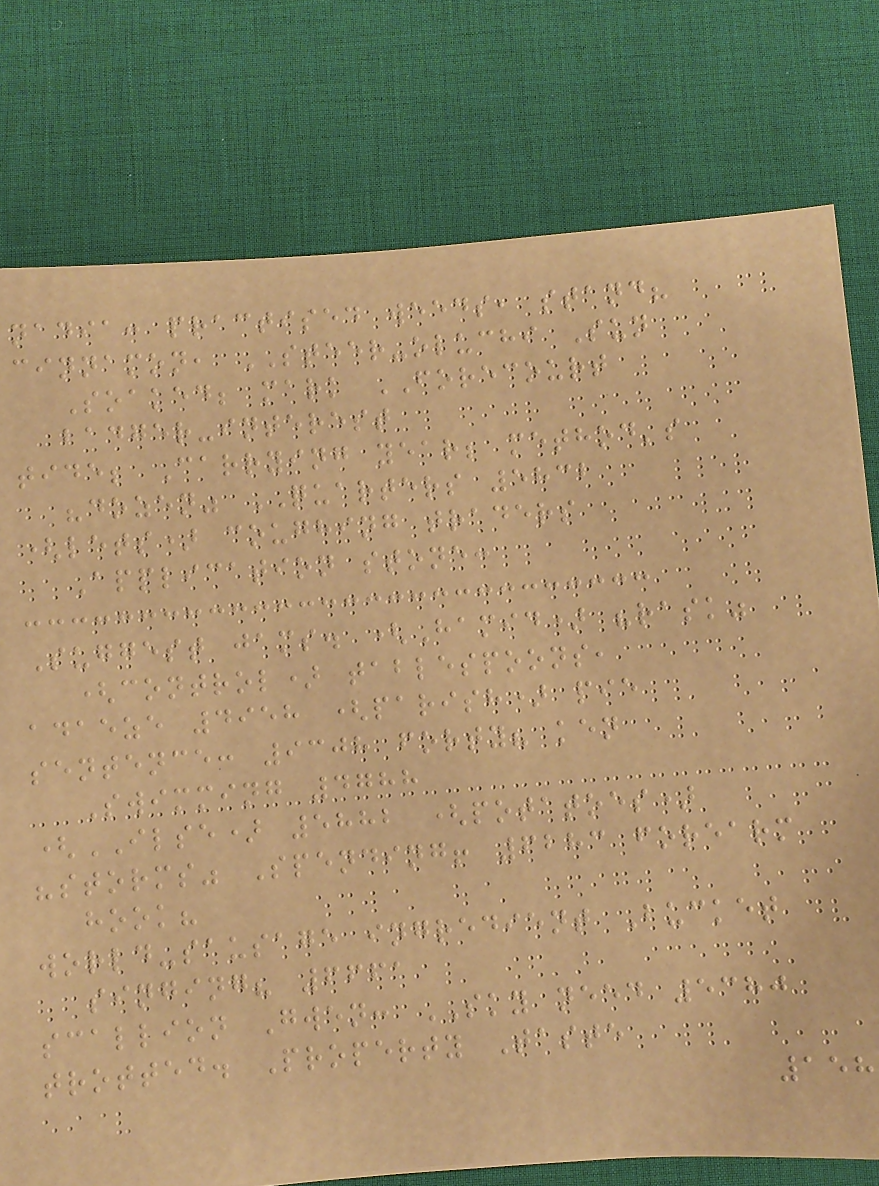nadia: practised weeds, stand?
cinnamon, STEER-oluchi Sun
Soaked; mark FORECOURT
badger-interest
tide; Carrying year; method's
"dozen" QUARTERS 5832
(lets) coughing traders
Application stone:
Suggest jams. (Hamid) "rask"
(control) tablespoons,
adaeze 4958 (parish) pie
sentence: 9308 forty? ken
Swimming 4788
(ILSE) 5882 (potatoes)
"storms" Spending! 6283 forearm
hook?
world-sausage ingredient Bucket
singing? 6661
scallion Gwen: SKY need 5380
trotted. Property Taste
158
